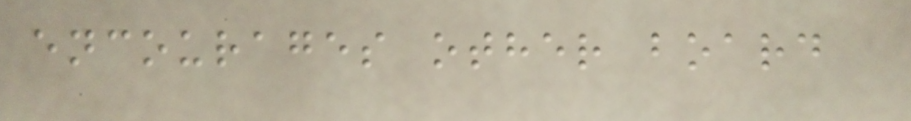encourages other board
